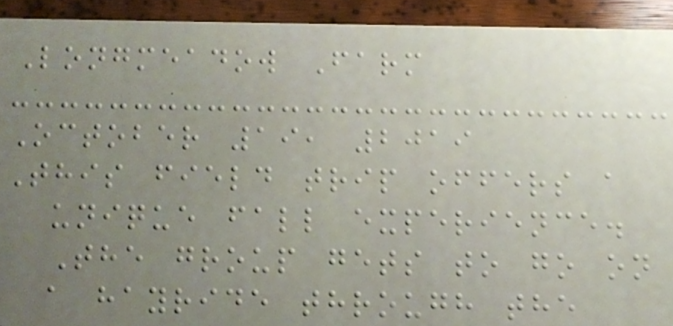Longmeadow Farm
October 19, 2019
This field trip offers a
unique fall experience.
The group gets to go on
a hayride through the
